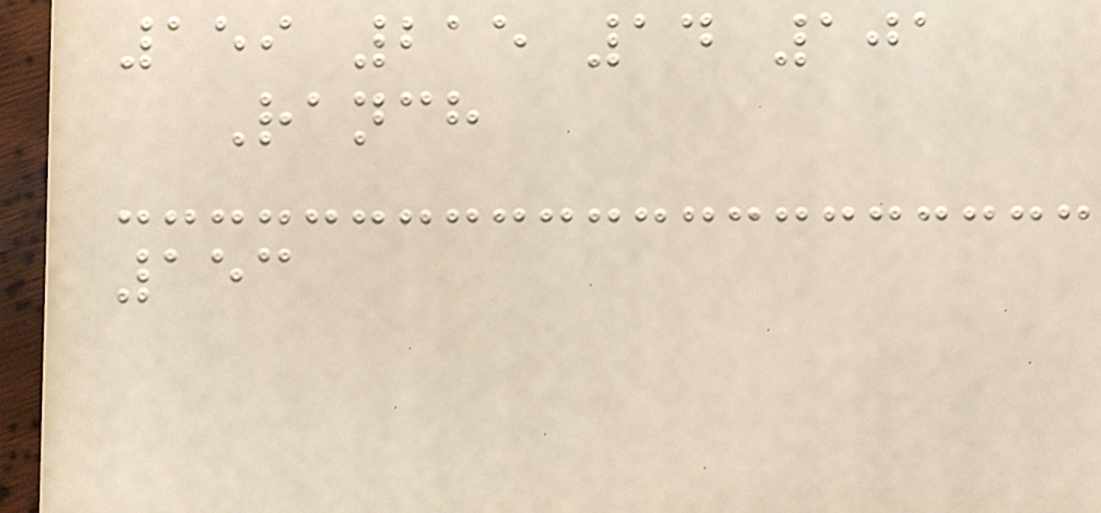159 215 14 101
Ranch
153
